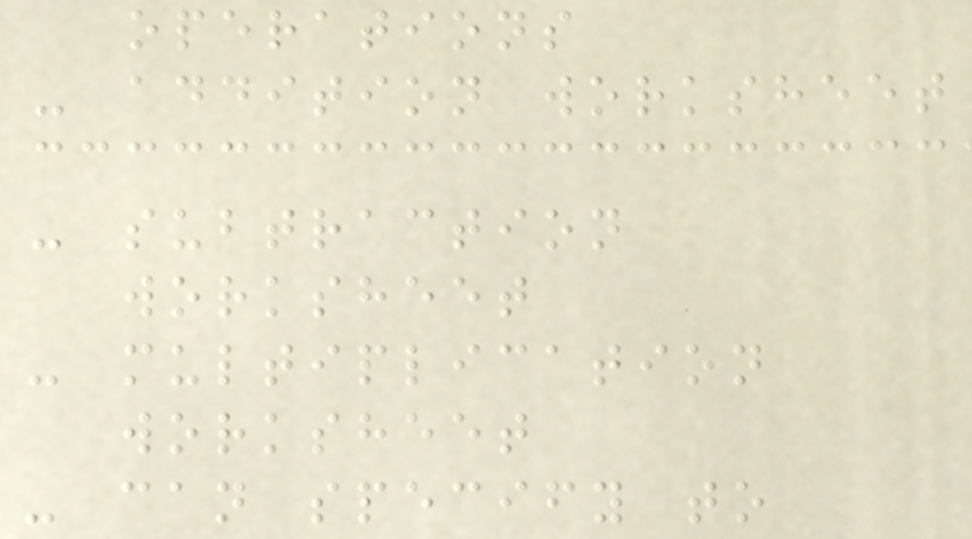operations
- addition worksheet
- subtraction
worksheet
- multiplication
worksheet
- can specify to
